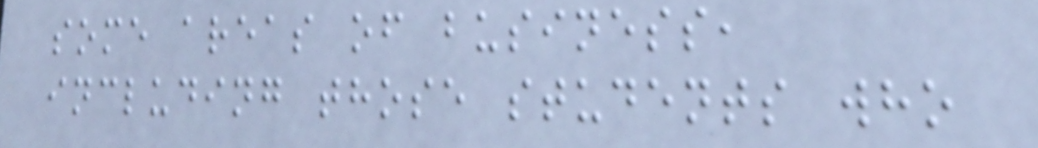some areas of business,
including those students who
